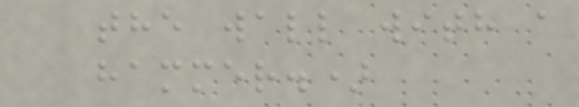the wall with a
hammer.)
